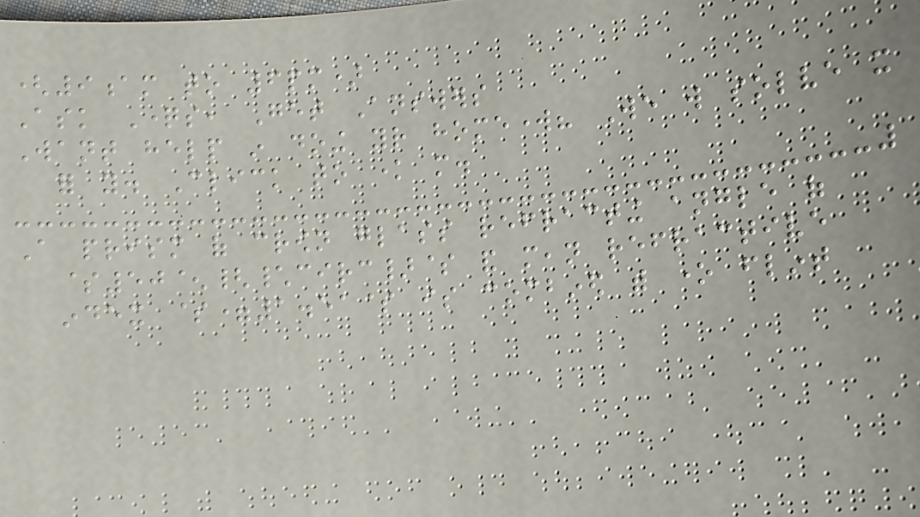(9am to 6pm)
Ask Questions, Get Answers
Want help in doing your homework? We will solve it
for you. Click to know more.
A prism of crown glass refracting angle of
$50^{\circ}$ and mean refractive
index $=1.51$ is combined with one flint
